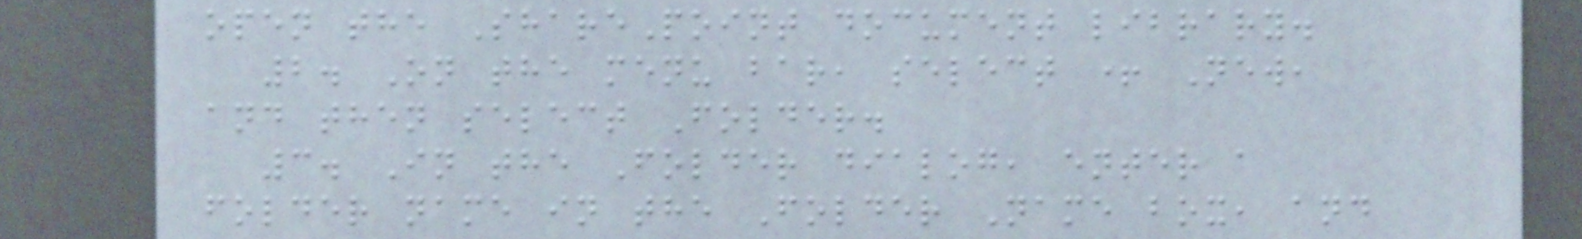open the SharePoint document library.
2. On the menu bar, select + New,
and then select Folder.
3. In the Folder dialog, enter a
folder name in the Folder Name box, and
